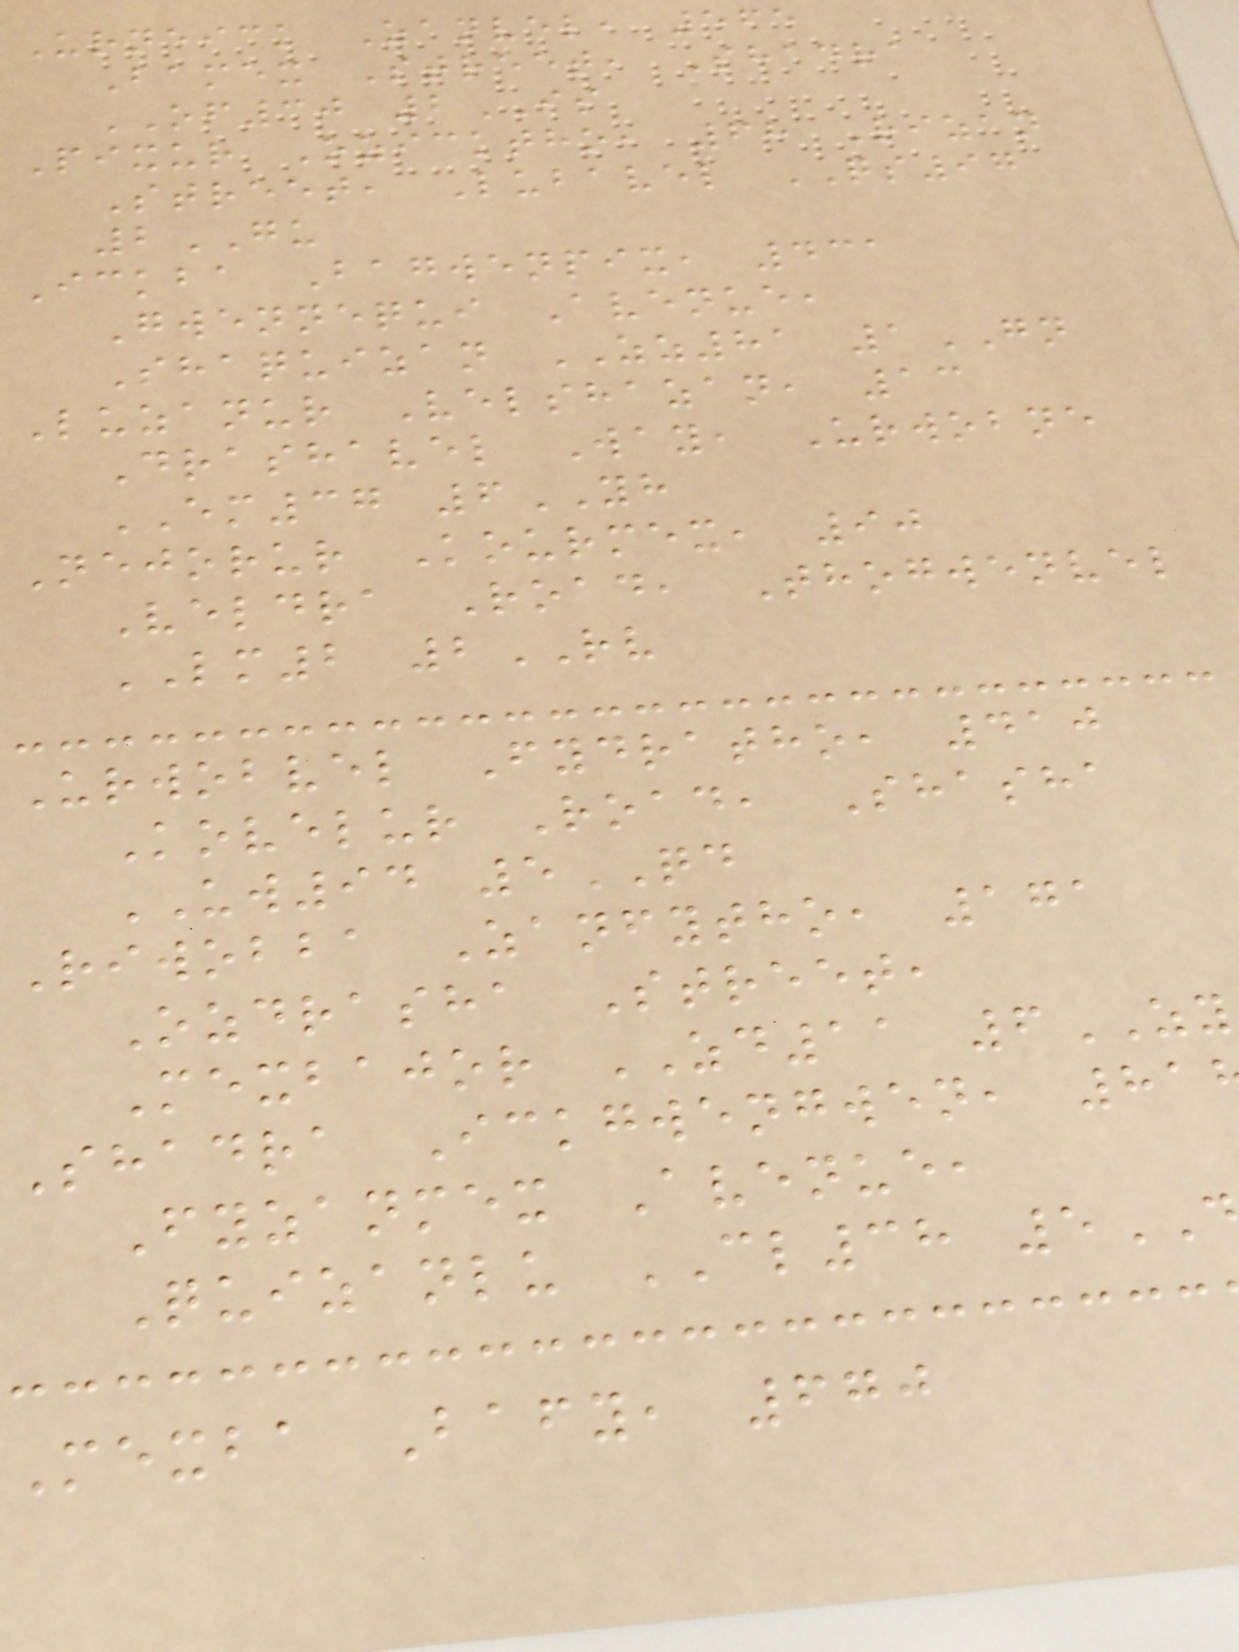Urneick Zanvel, 565
Bamex Street, Shadra
OF30 2IS
Pixur Ozicktho, 68 Rizan
Street, Lubavel QS97
2GU
Ickba Bagwenpix, 431
Gwennequi Avenue,
Shaquizan ZZ81 1GN
Luzanur Velshazan, 13
Drashavel Way, Urwobne
EM37 6YH
Nejorur Kourmex, 90
Veldra Road, Thogwenvel
LM2 2RV
Urwobvel Fydratho, 410
Kovelur Road, Shasha
UW94 5QD
Riwobba Zanfytho, 171
Ozdrasha Street,
Mexbajor ZD11 6ZY
Shadra Ickgwengwen, 81
Fyzanmex Avenue,
Quizanlu CL38 5
Mexba Bafy, 670
